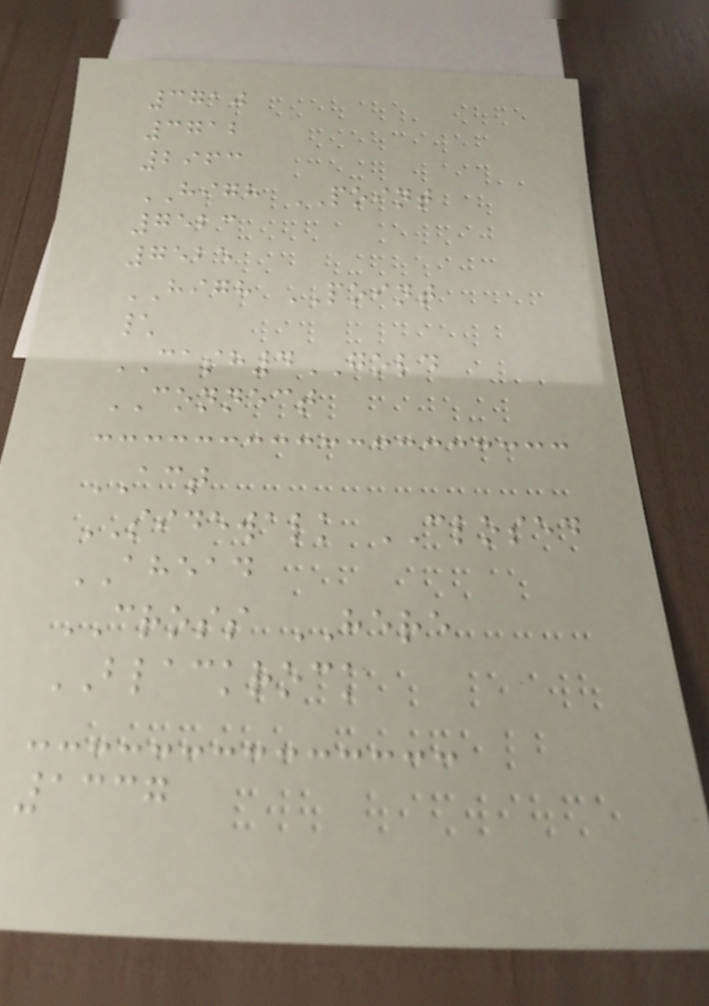3710
3712
2963
HIGH POINT
7523
7525
HIGH POINT
\
CASH4GOLD
CONNECT
ACT
SIDEWALK CLOSED
AHEAD
CROSS HERE
BLACKROCK
1337
